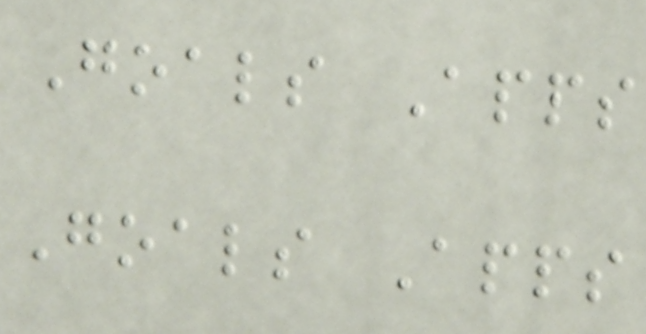Goals Apps
Goals Apps
